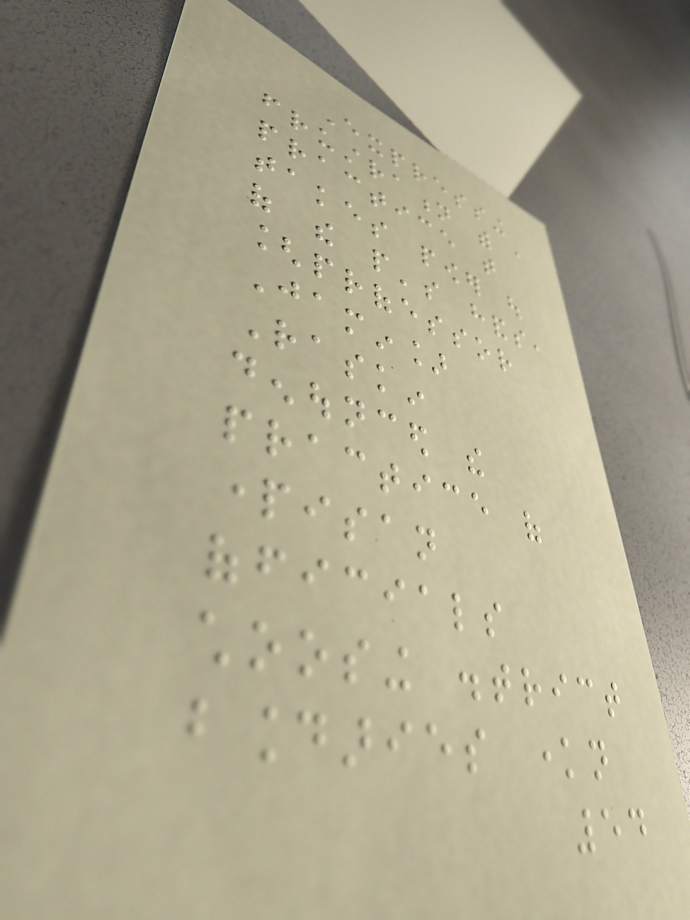Expressing
frustration with a
practice that
takes power out
of the people's hands,
[professor
Jamin]
Raskin
denounced the
practice of
partisan
officials
choosing district
boundaries known
54
